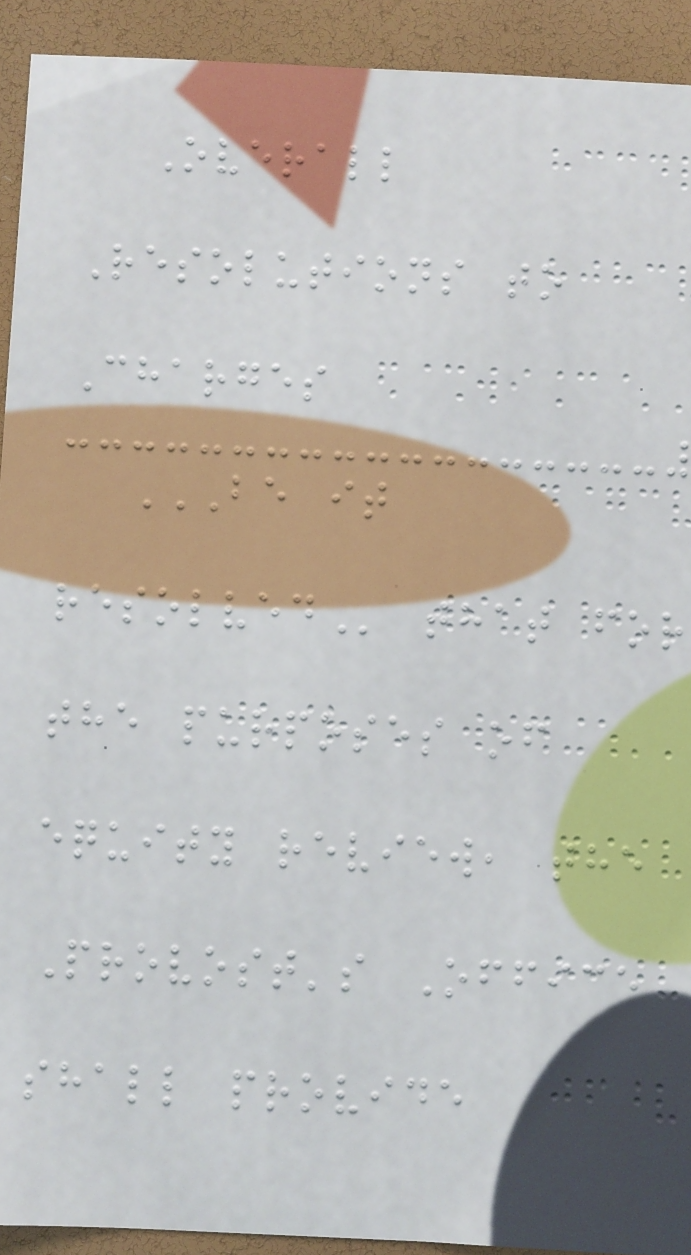Overall
Resolutions to
Charges
BE IT
RESOLVED that for
the purposes of
equity review, the
Provost's Office
shall provide
